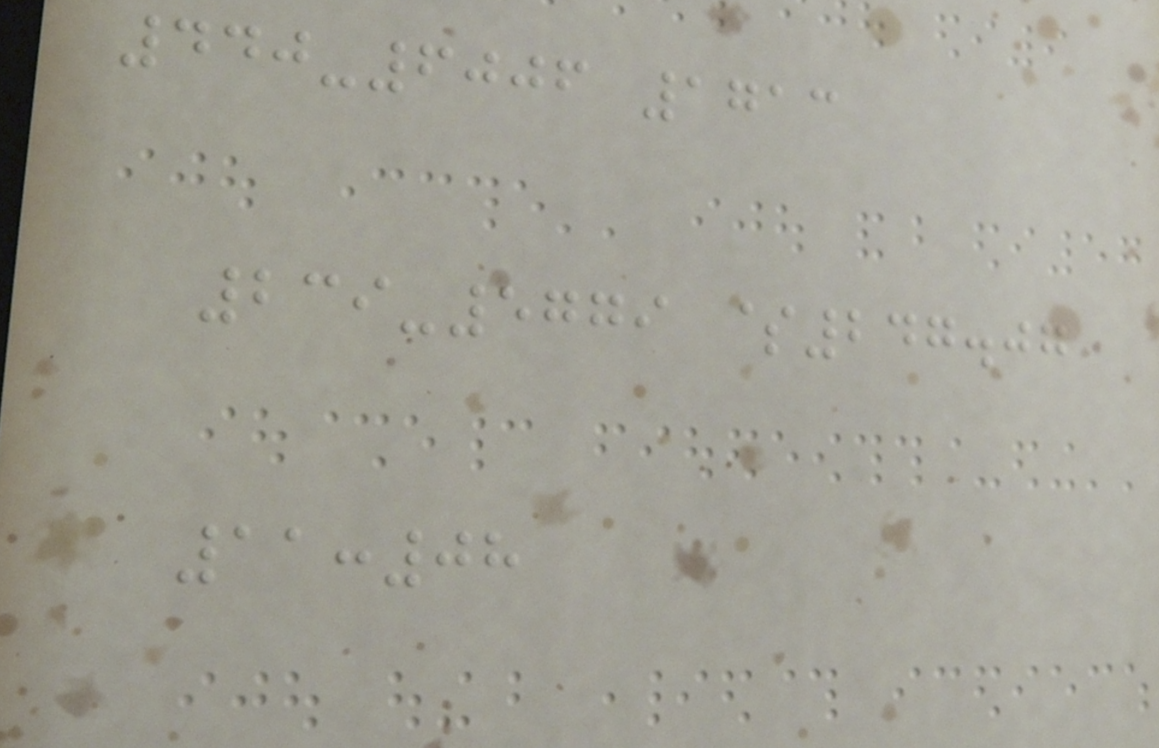440-6006 1713
239-5779 $247.07
11:08
